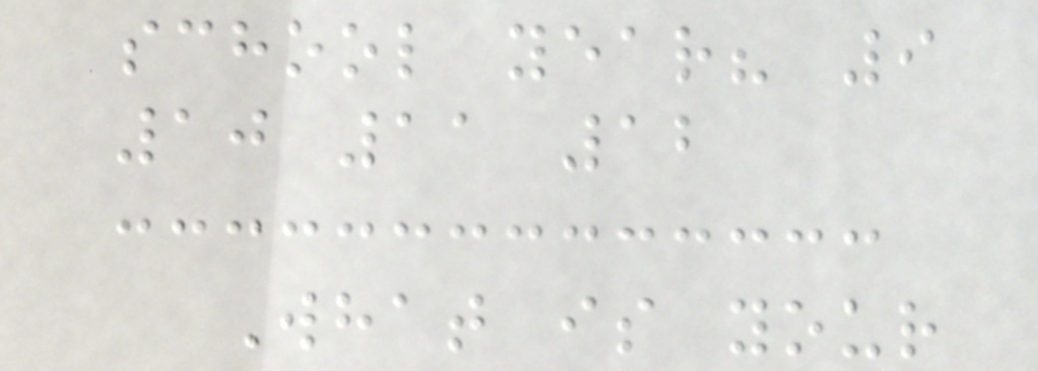school year? 9
10 11 12
What is your
